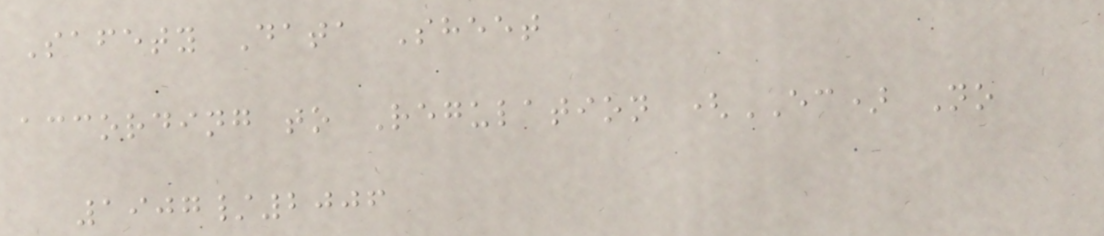Safety Data Sheet
according to Regulation (EC) No
1907/2006
